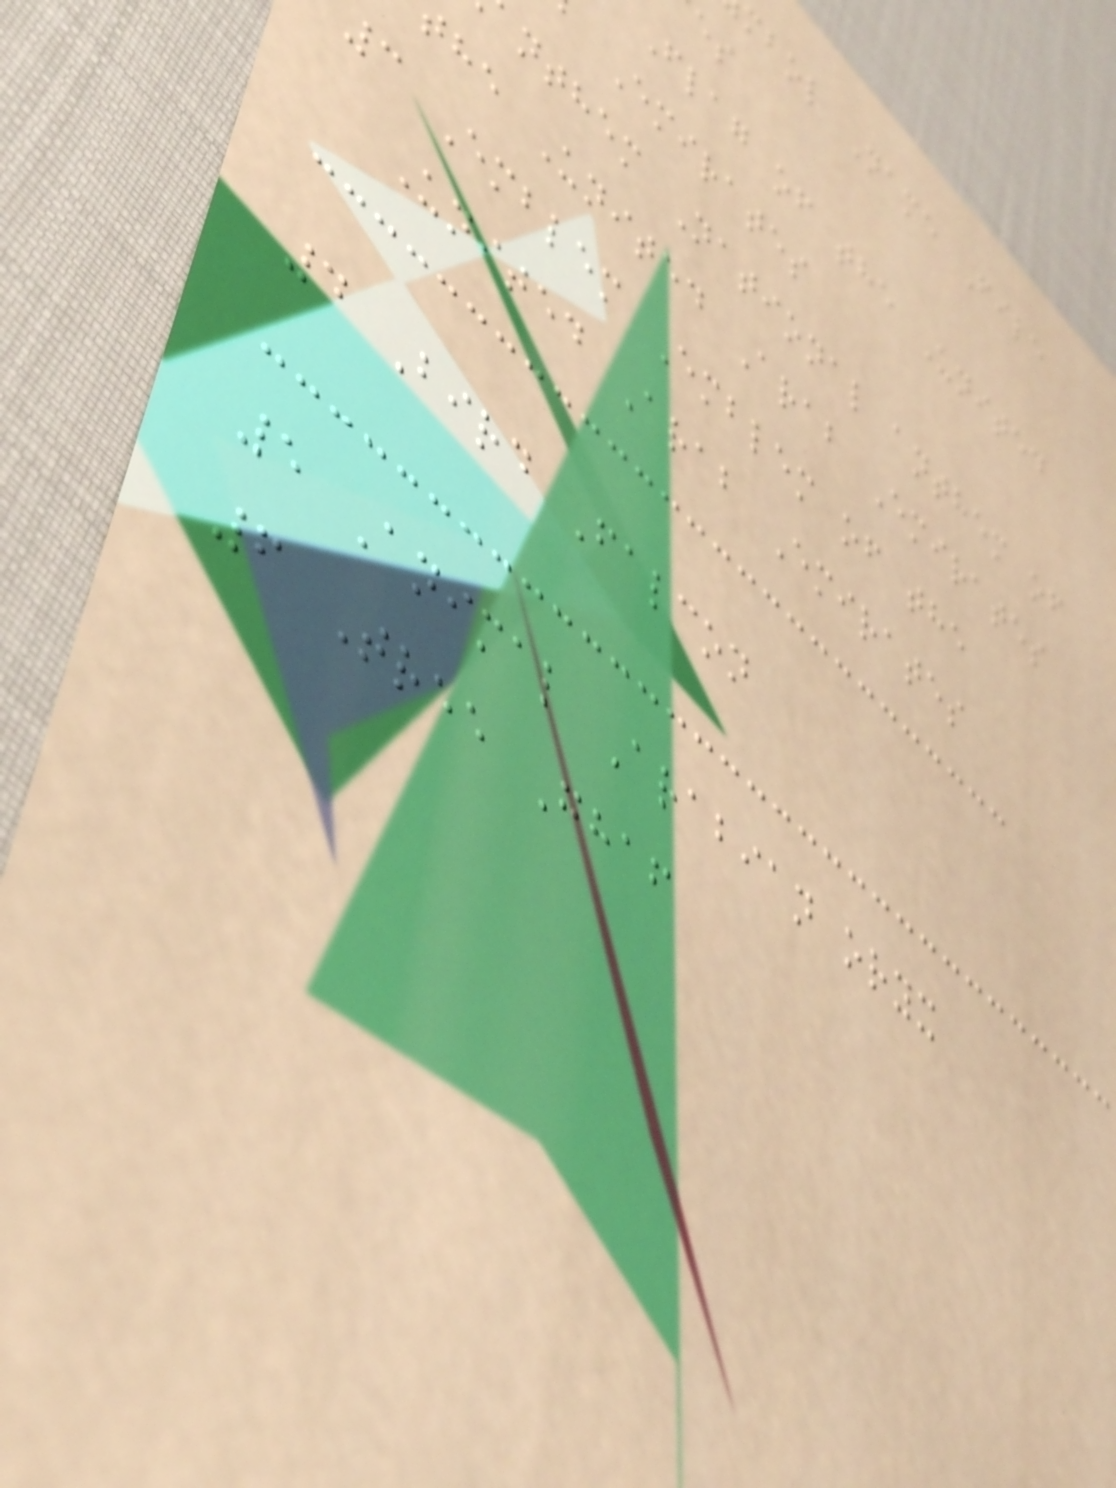mbol Name File
Flag of the United
Emirates
nthem National anthem of
the United Arab Emirates
3 Emblem Emblem of the
United Arab Emirates
4 Bird Falcon
5 Animal Arabian oryx
6 Tree Ghaf
